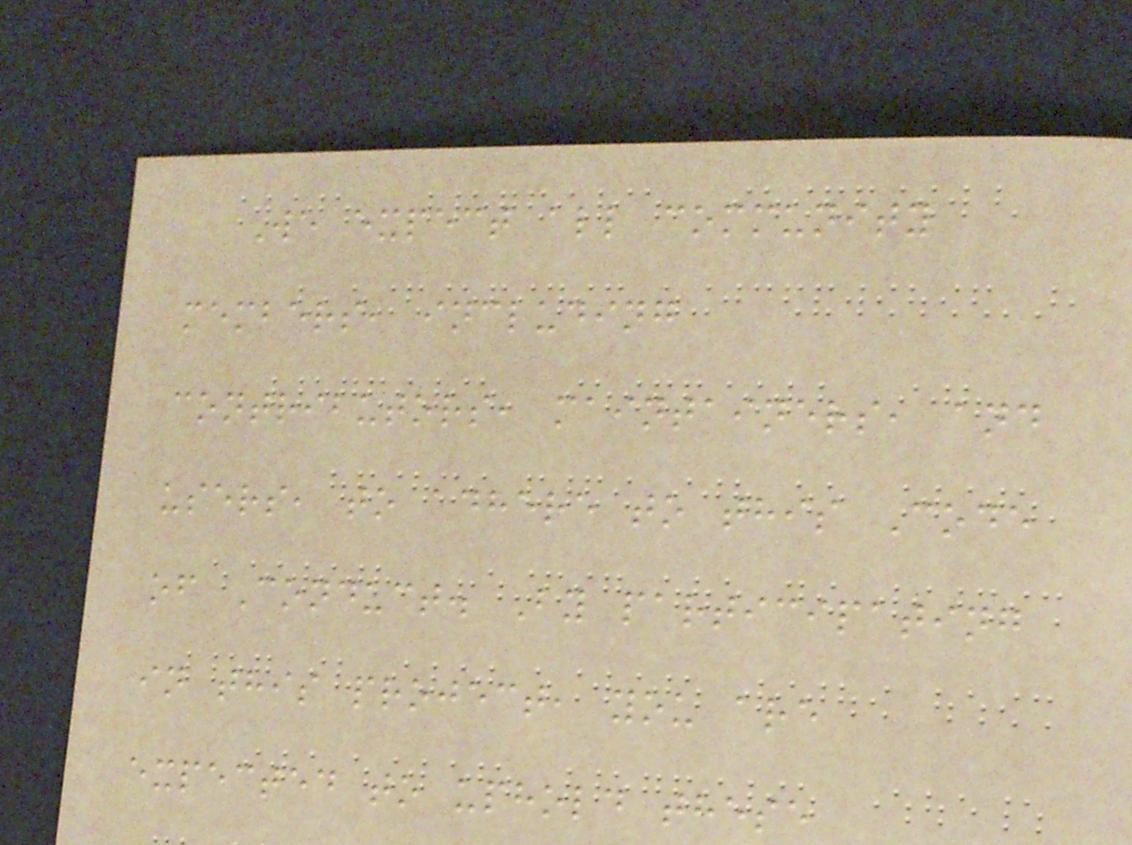We expect all community
members, including
contributors, maintainers, and
users, to adhere to this Code
of Conduct. By participating
in this project, you are
expected to uphold these
